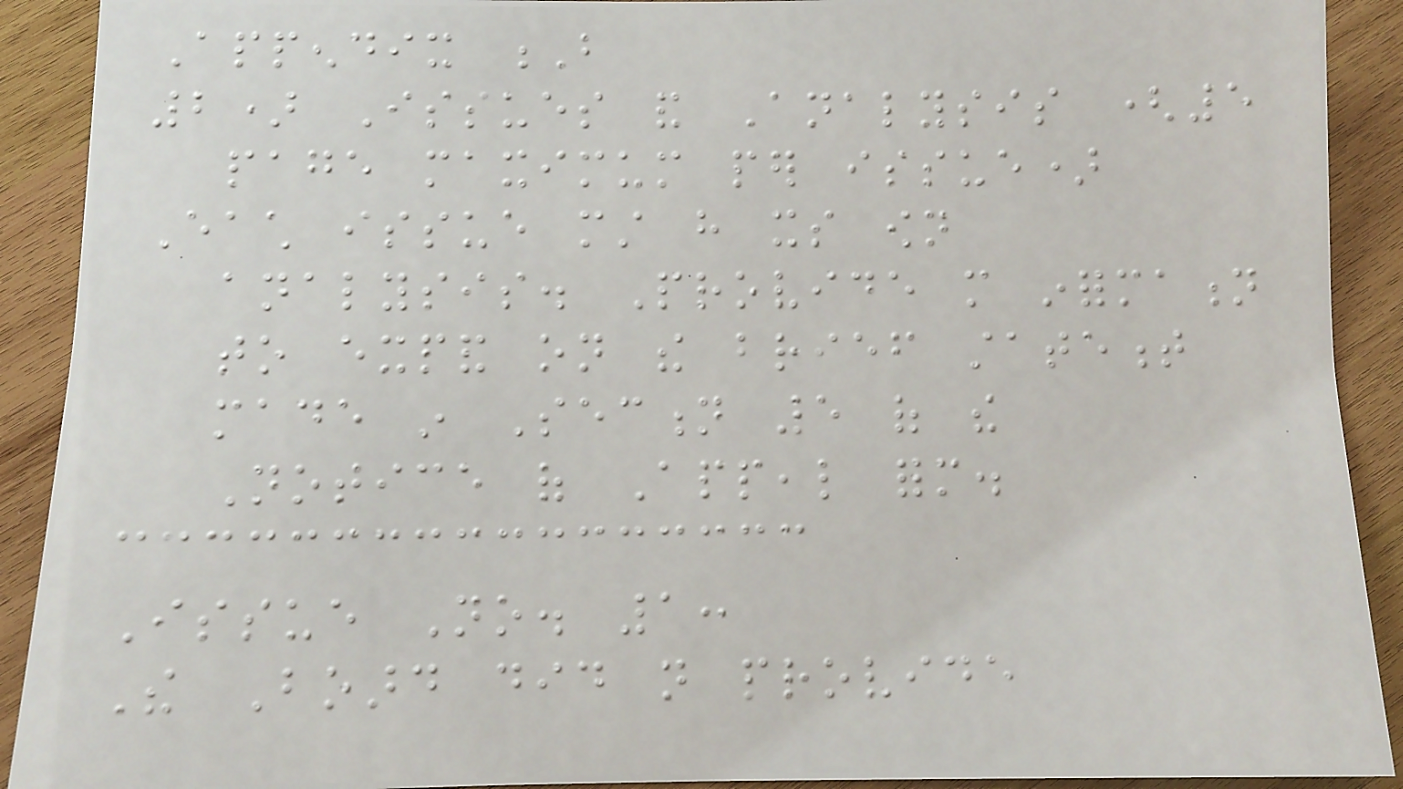Appendix B
2) Issues and Analysis (5
page maximum per issue)
Each issue must have its own
analysis. Provide more information
to expand on the brief statement
made in Section 5 of the
Notice of Appeal form.
Issue No. 1:
The Board did not provide
